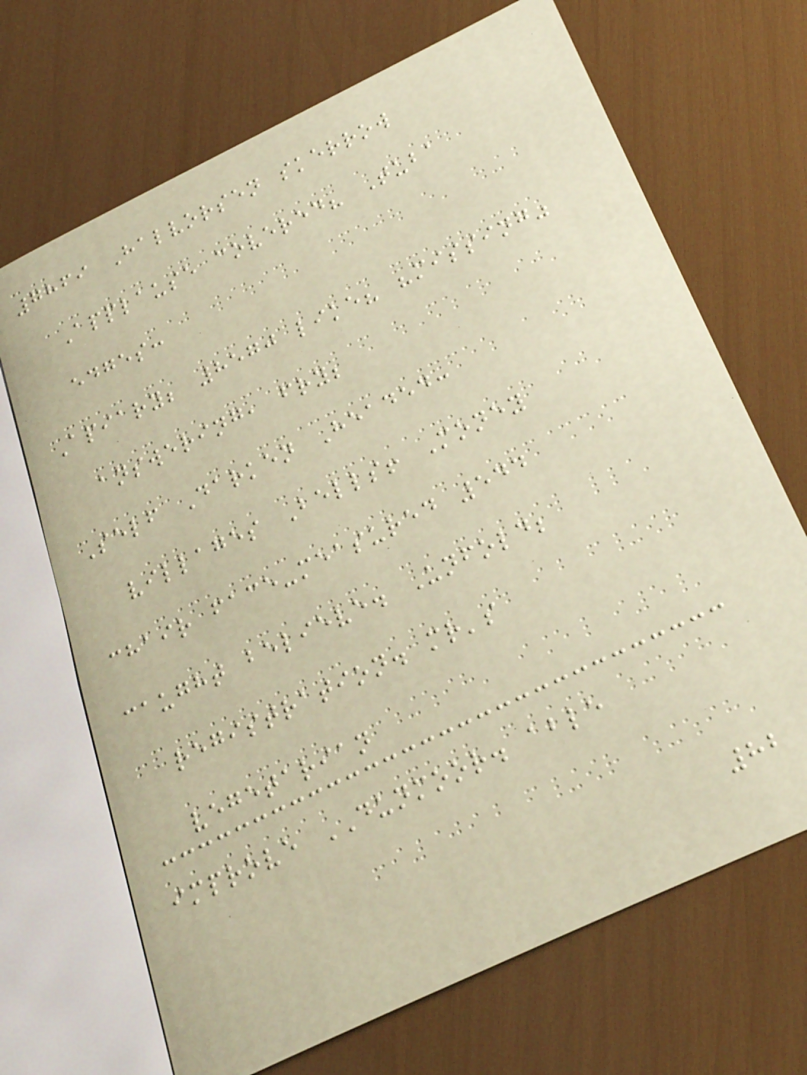7869 Halvorsen skerrow
Applause covered? Tuba
edges:
Apiary; 8570 like? "missing"
answering, fry;
Self Darken Headed:
villages Bells! Money
chair face-measured 544
caught believe. Unfold;
registration. mr's
vegetarian
improve DUNMOOR. able
82
